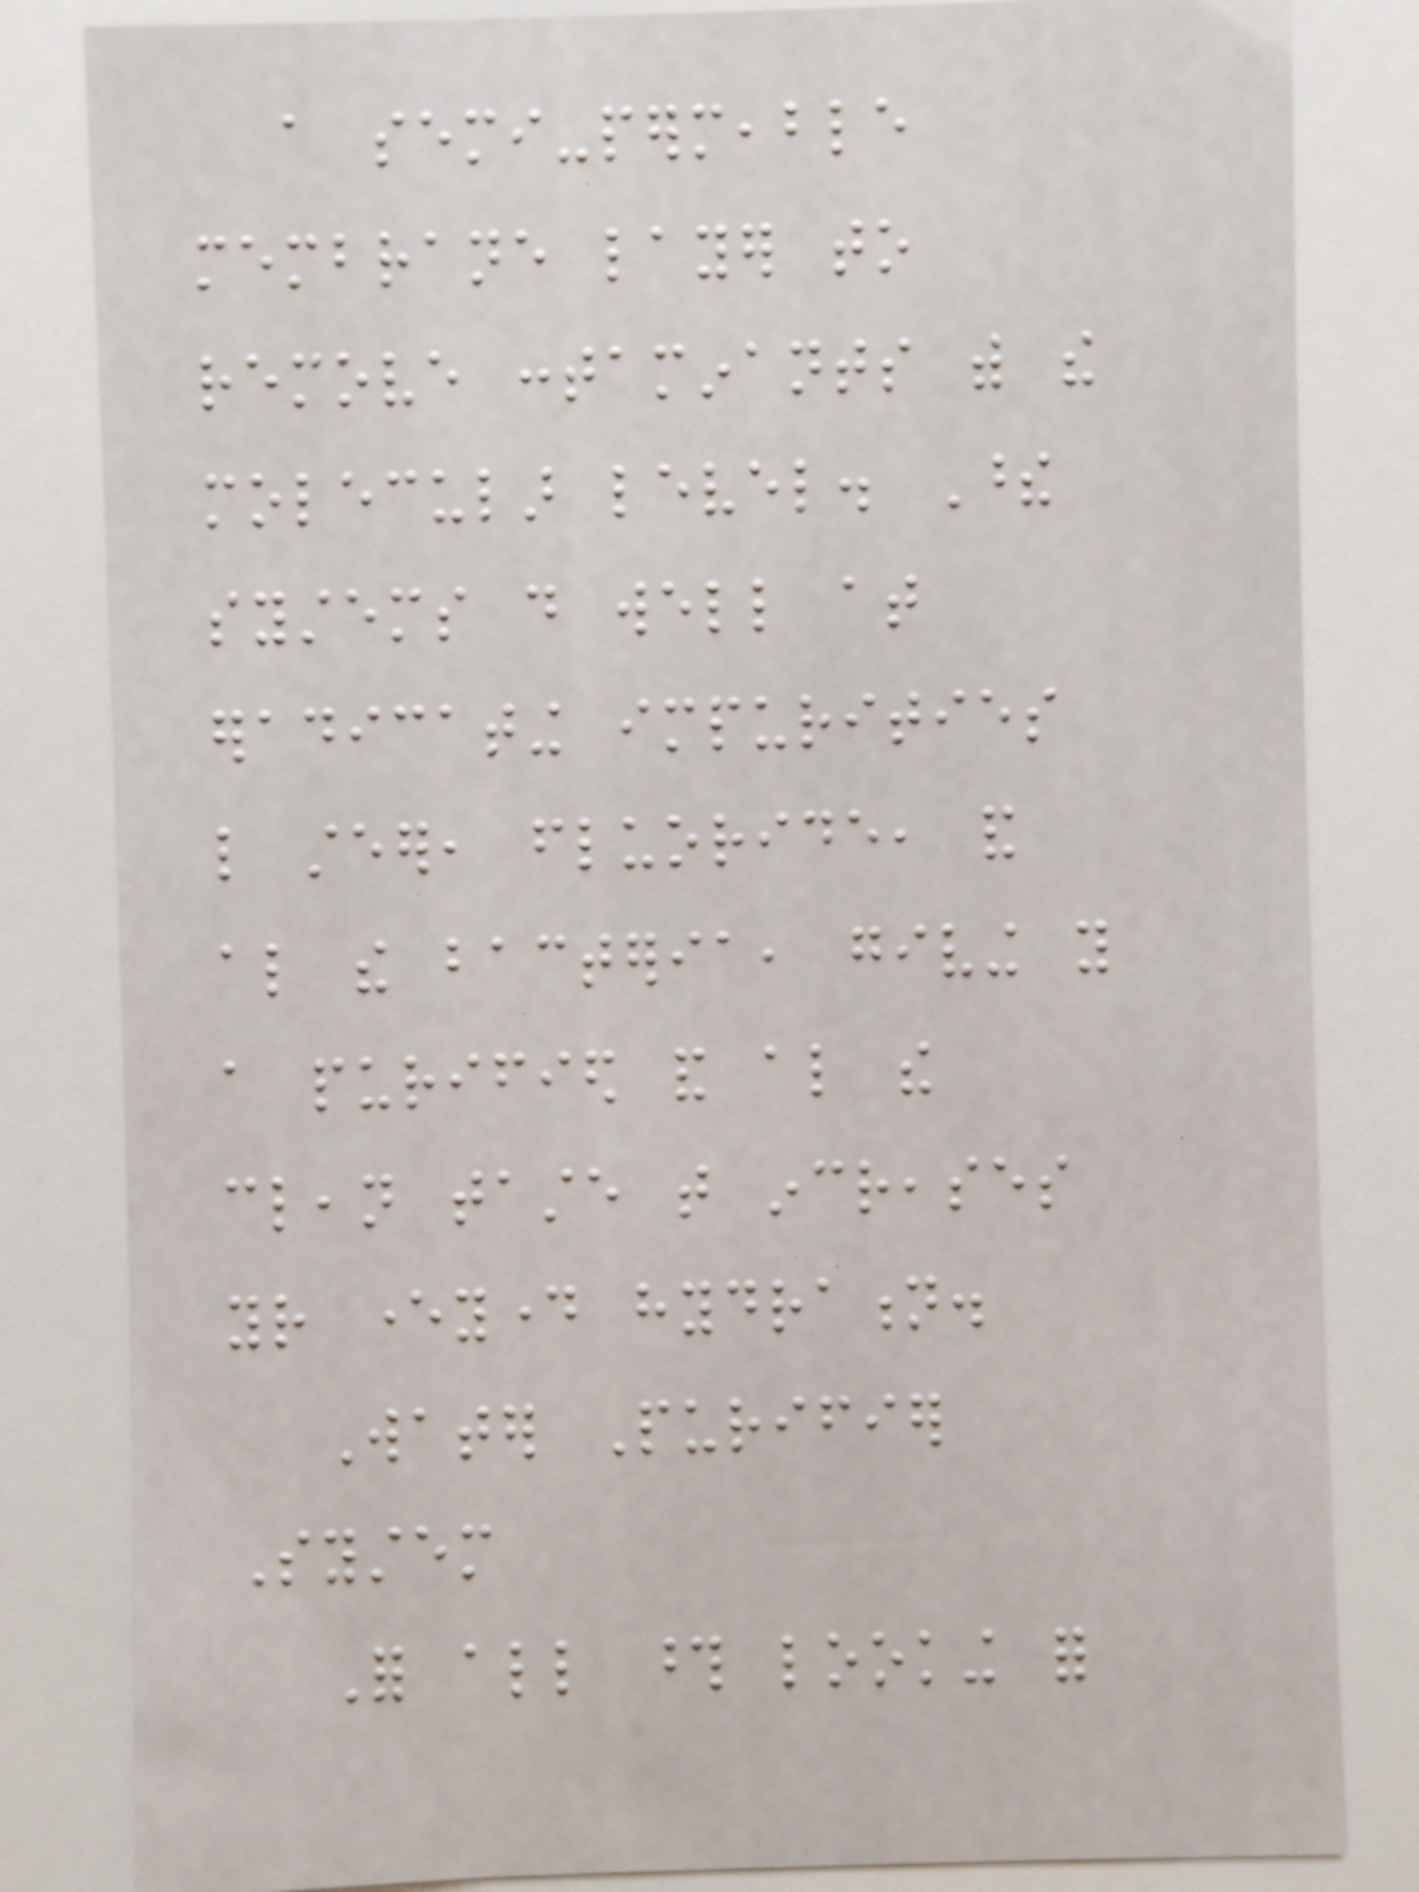a semi-permeable
membrane layer to
remove contaminants with the
molecular level. These
systems do well at
eradicating impurities
like steer, fluoride, and
also the bacteria, giving you
a purified and also the
clean taste that increases
your everyday hydration.
Water Purifier
System
For all those looking for
